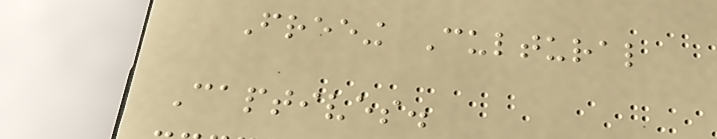Freeing Cultural
Captives.
